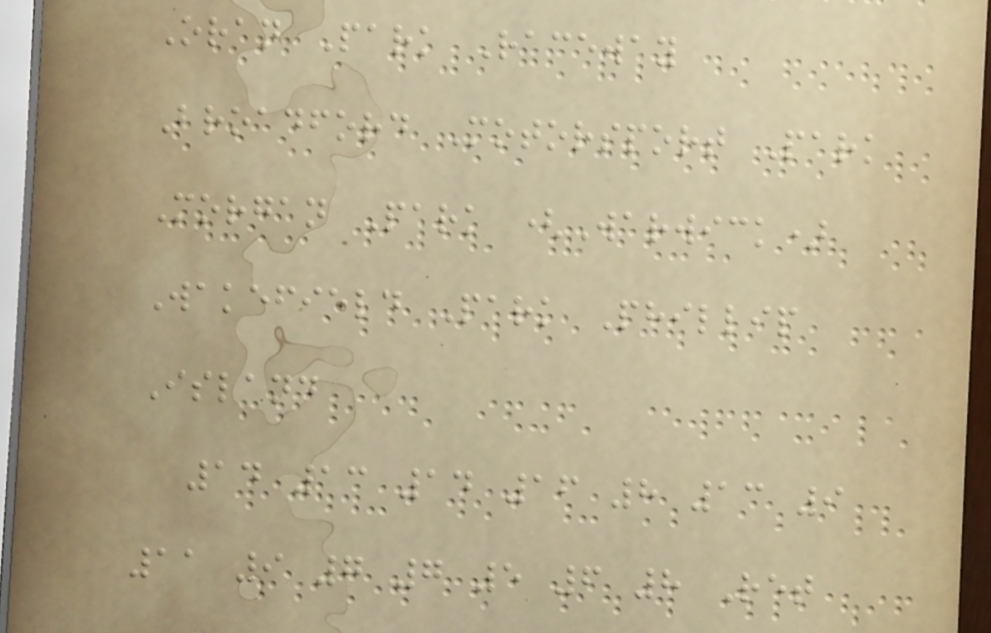Oran Park Raceway
Broadford Motorsport Park
Morgan Park (Warwick)
Wakefield Park Phillip
Island
14 13 14 16 8 13 9
11 9 7 7 5 6 8 Ret
